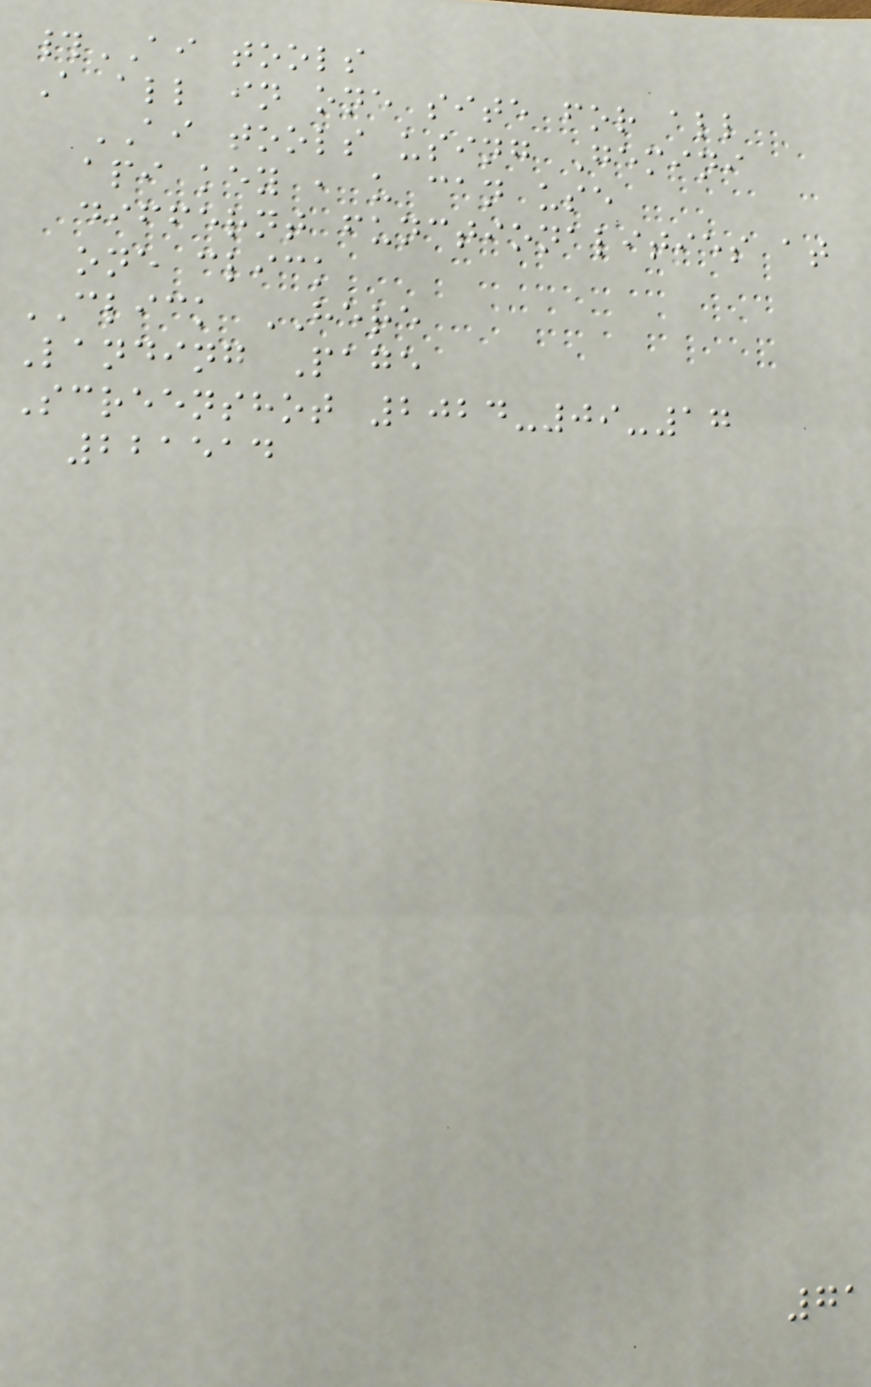#AI tools
A all in one site for all
AI tools using Gemini
api key , u can use
differnt functionalities at
one click
CLICK HERE
Landing Page
Screenshot 2024-09-17
221514
71
